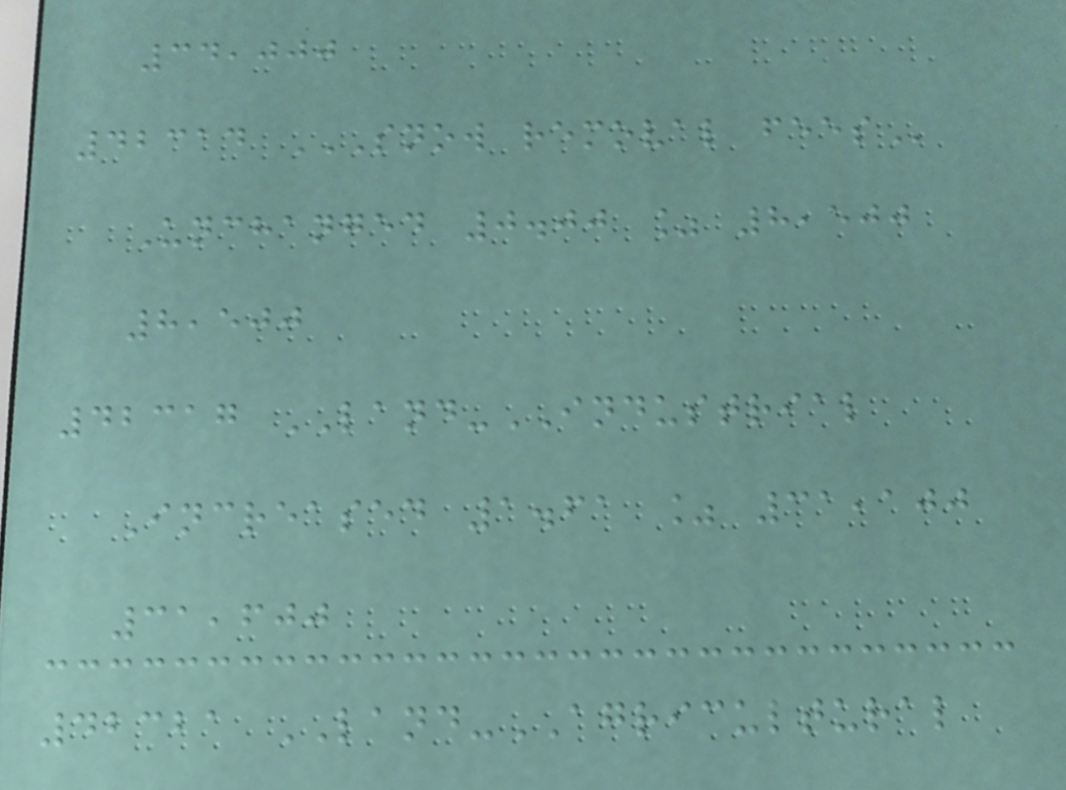34,000
42314 SNOW REMOVAL FEES
Unchanged 0.00 % 8,500
8,500
42317 LAND-INDUSTRIAL
Increased 1.61 % 31,100
31,600
42321 LAND-AGRICULTURAL
